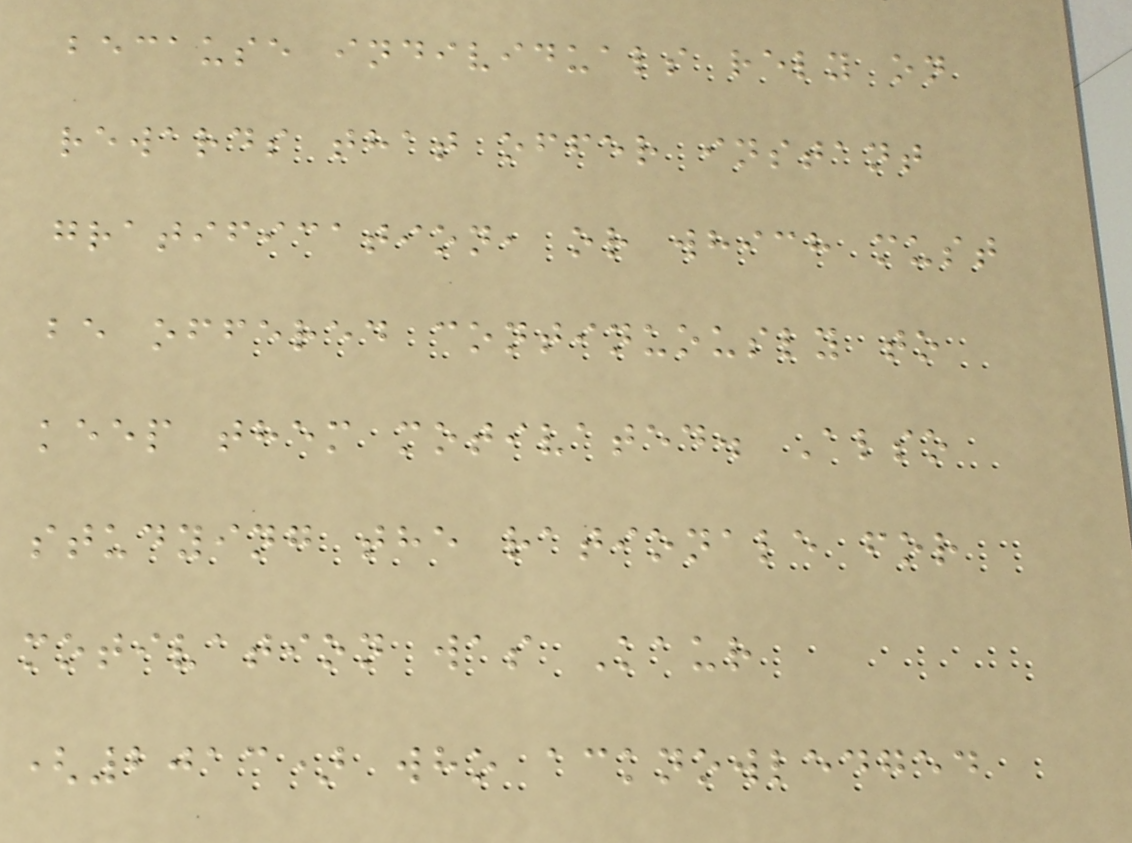because individuals rely on
rewards that offer instant
gratification, or which must
be offered continuously to
keep them motivated. Also
studying the rationale for
motivation was Kaur
(2013) who acknowledged
